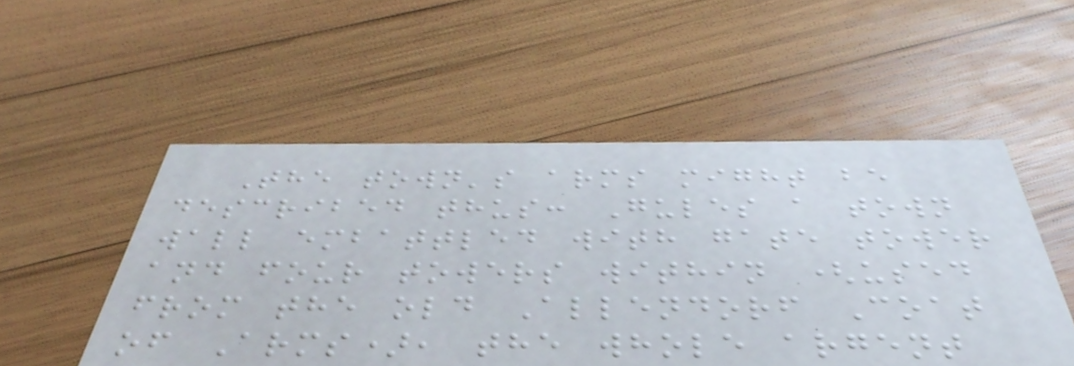The town's arms might be
described thus: Gules a town
wall embattled with gate tower
and four towers within (used
from the old Allendorf Coat
of Arms), the whole argent
